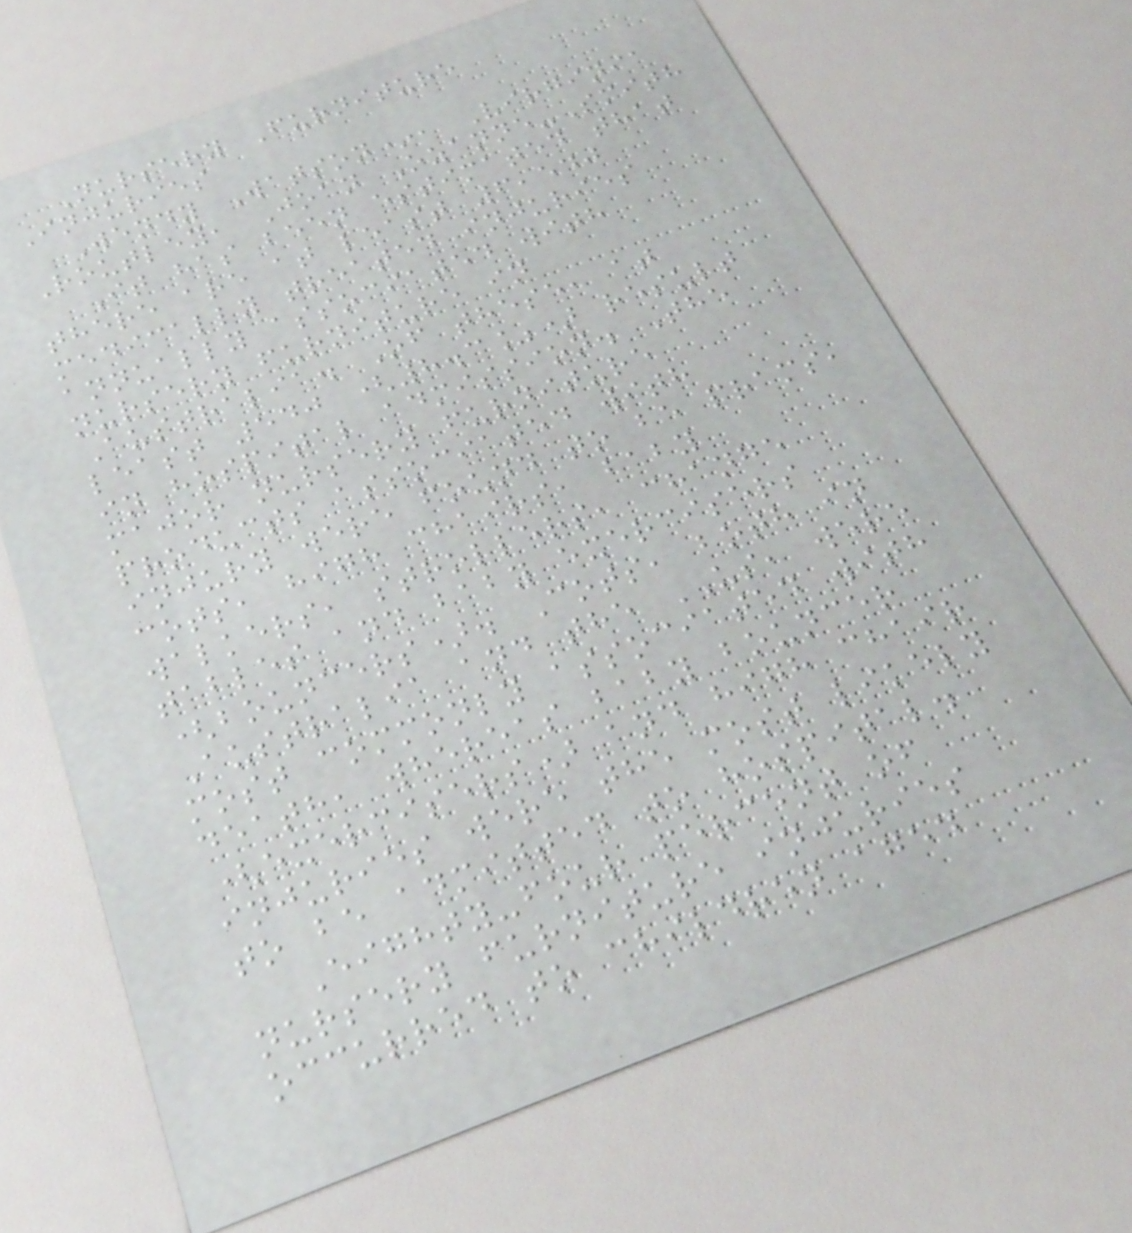Nursery Furniture
Injuries
Wendy Watson*, Virginia
Routley, Joan Ozanne-Smith
It has been estimated that
there are at least 6,540
medically treated injuries
annually associated with
nursery furniture in
Australia. Of these, at
least 540 (8.3%) result
in hospital admission. The
major nursery furniture
products associated with
injury were found to be prams,
cots, high chairs, baby
walkers, strollers, change
tables and baby exercisers
(bouncers). Cots, both in
Australia and the US, were
most commonly associated with
death, whereas baby bouncer
(exercisers) and high chair
injuries were the most likely
to be admitted to hospital.
Eighty-four percent of
nursery furniture injuries
occurred to children aged
